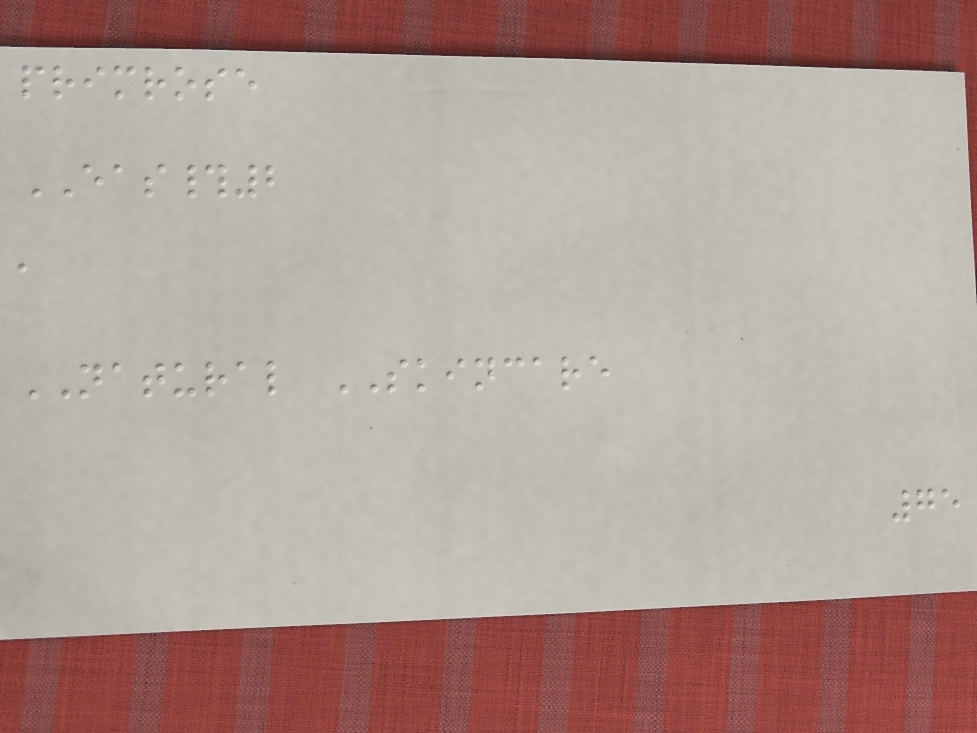primrose
EAS#2
a
NATURAL SKINCARE
75
